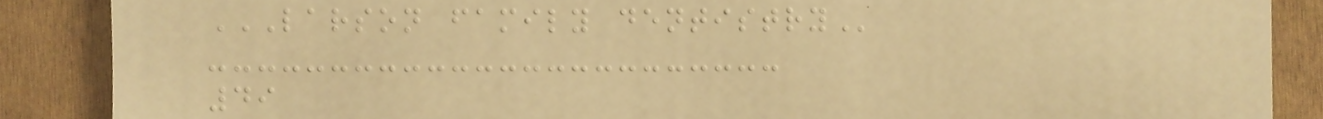LARSON FAMILY DENTISTRY
49
